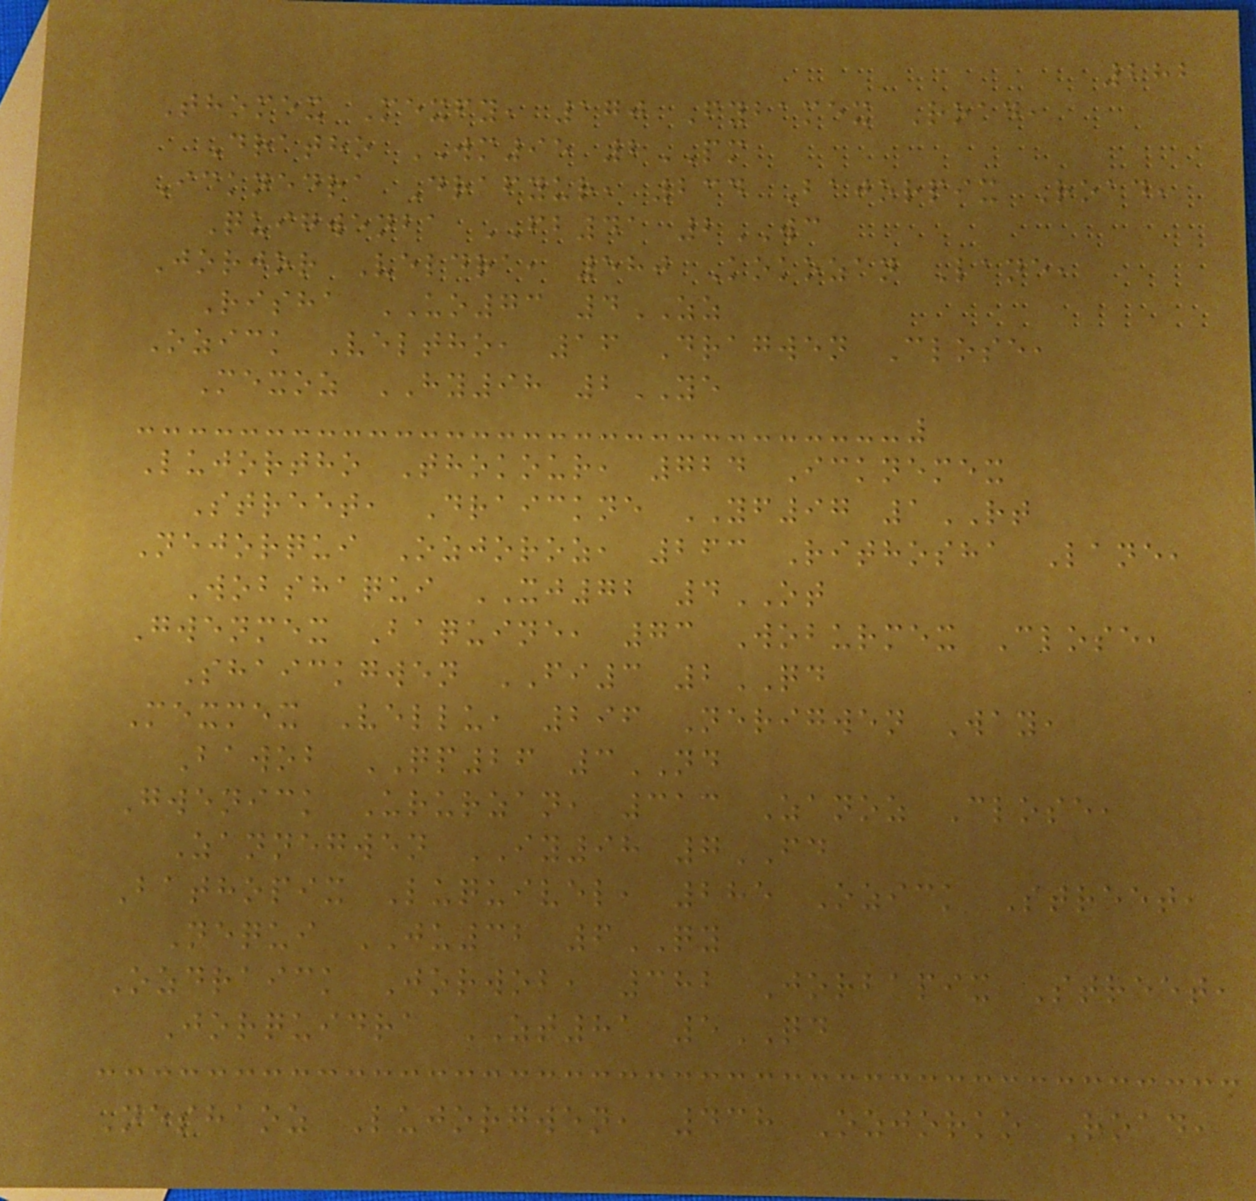282
Thomex Mexfy, 170 Fybamex Road,
Dratho WM95 2PM
Icknedra Drafyur, 234 Bajorpix Road,
Quigwenba FB41 2WC
Jorjor Veldra, 580 Kokozan Lane,
Risha UO73 4ZZ
Ozick Veltho, 16 Dragwen Close,
Mexoz HY98 2YE
Lujortho Thokour, 724 Icknemex
Street, Draickne YF97 1RT
Nejorqui Ozjoroz, 263 Rithosha Lane,
Wobshaqui XJ72 4OT
Gwenmex Baquine, 73 Woburmex Close,
Shaickgwen FI3 2QD
Mexmex Vellu, 296 Nerigwen Way,
Bawob QP26 3ND
Gwenick Ururzan, 313 Zanoz Close,
Zannegwen IY98 7FD
Bathopix Luquivel, 285 Ozick Street,
Nequi JU32 6QY
Ozdraick Jorwob, 382 Jorbapix Street,
Jorquidra ZT81 5QD
Neshaoz Lujorgwen, 438 Ozjorko Road,
